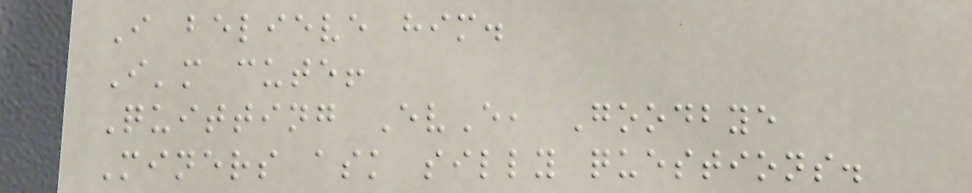I believe him.
I'm cute!
Quitting EvE, Goodbye
Miners ask silly questions.
